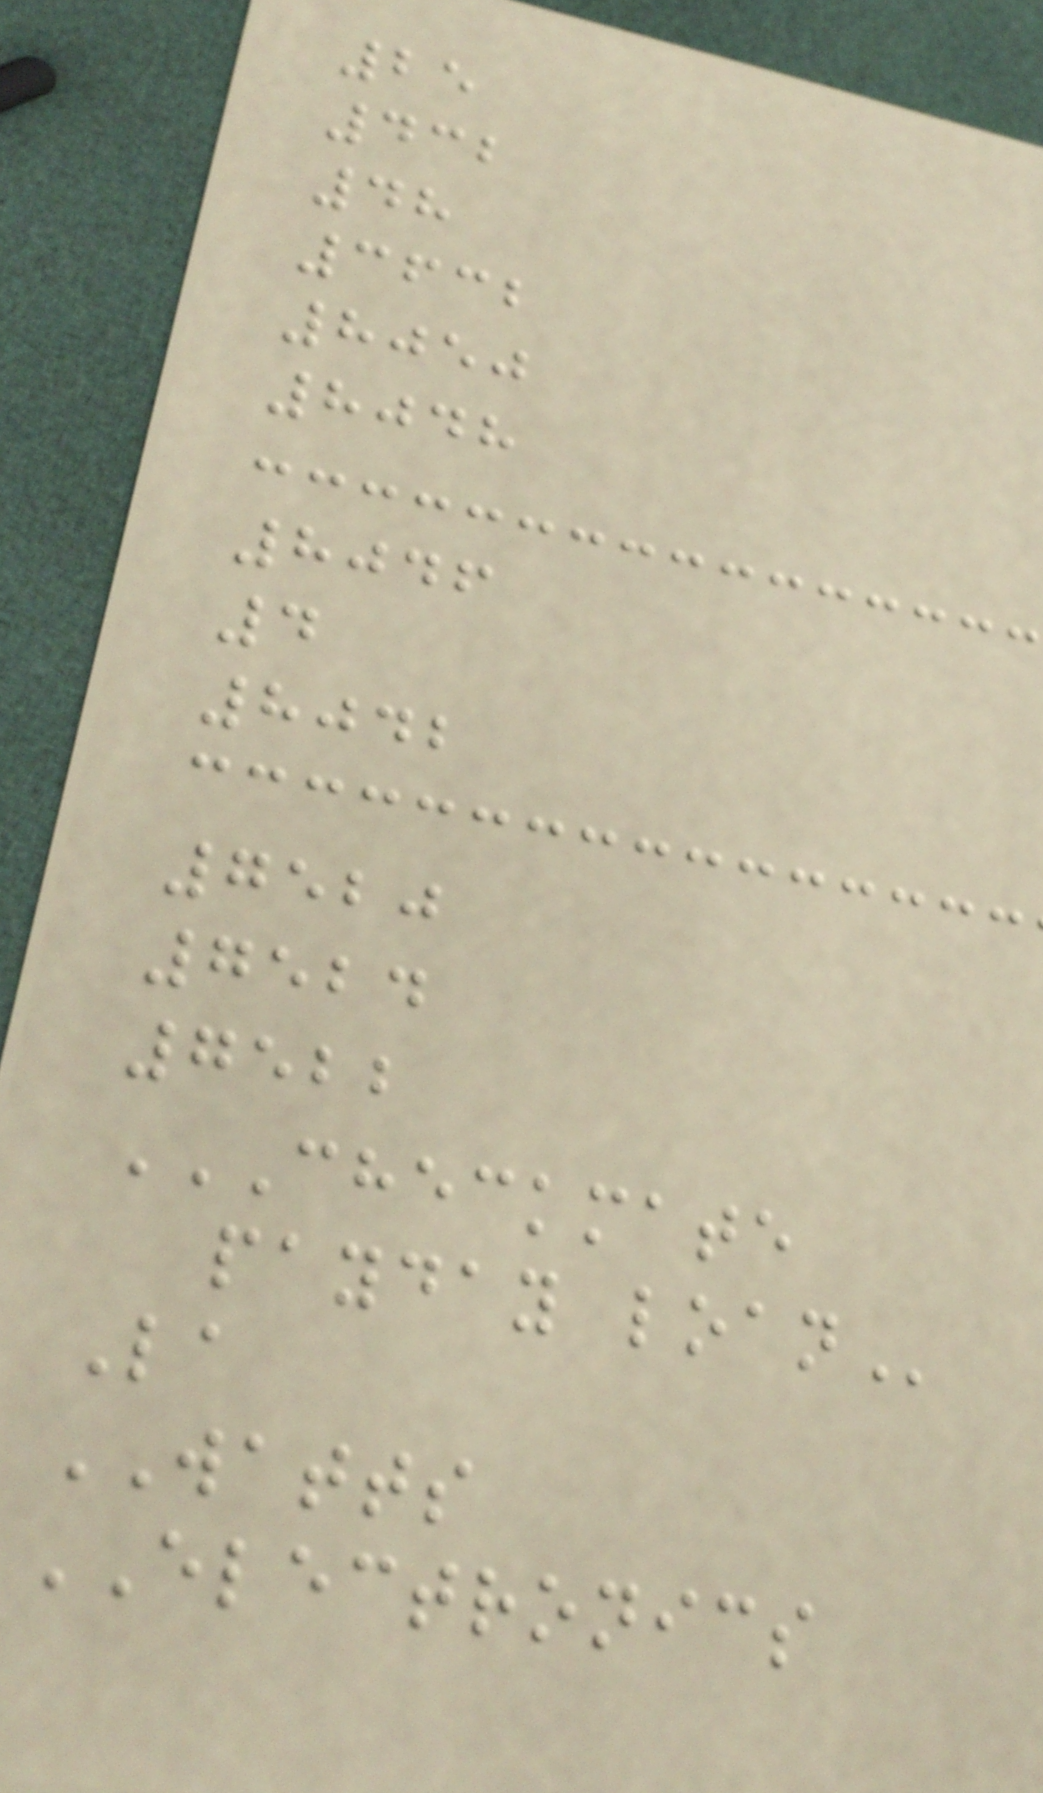25
432
48
3632
8050
8048
8046
4
8042
7520
7524
7522
CHECKMATE
PAYDAY LOAN
La
WATTS
ELECTRONICS
